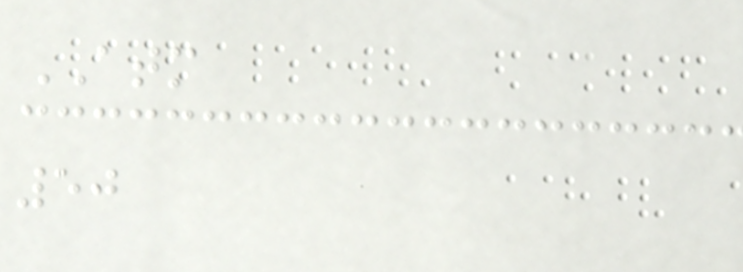ATM
50
